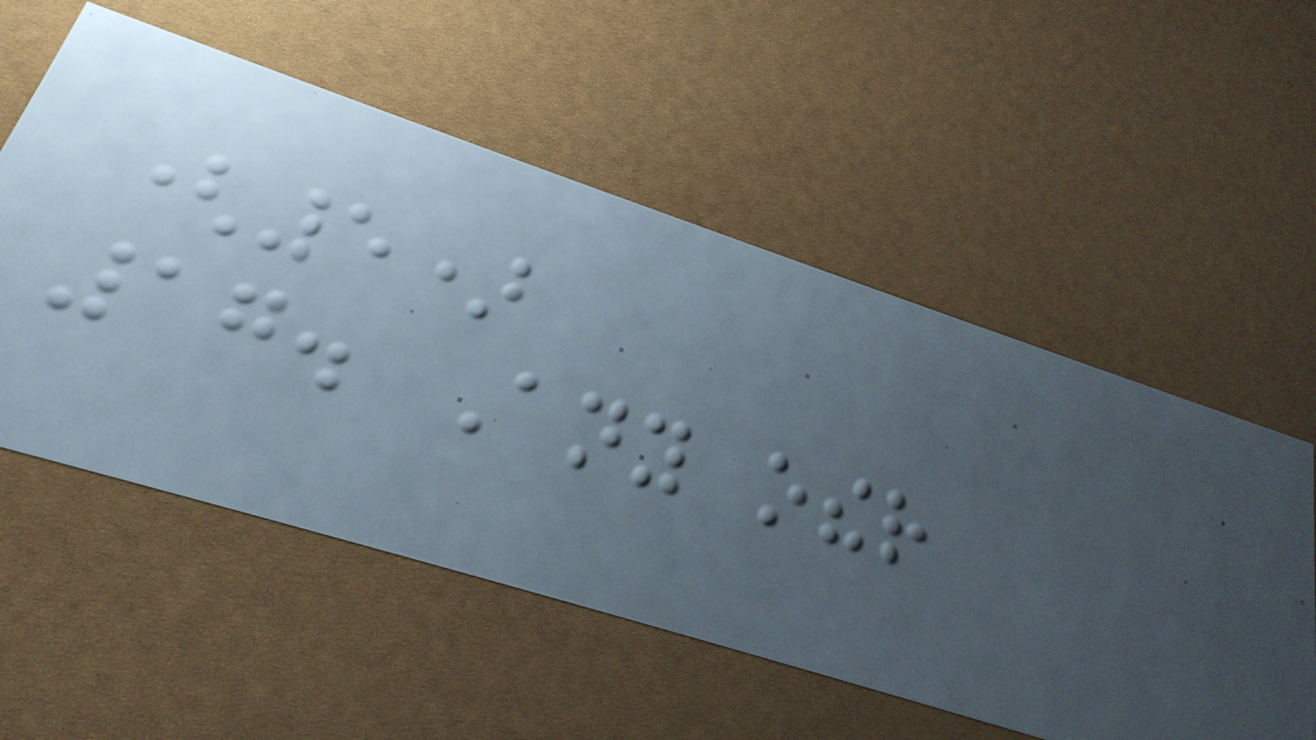(5)
17. Any other
